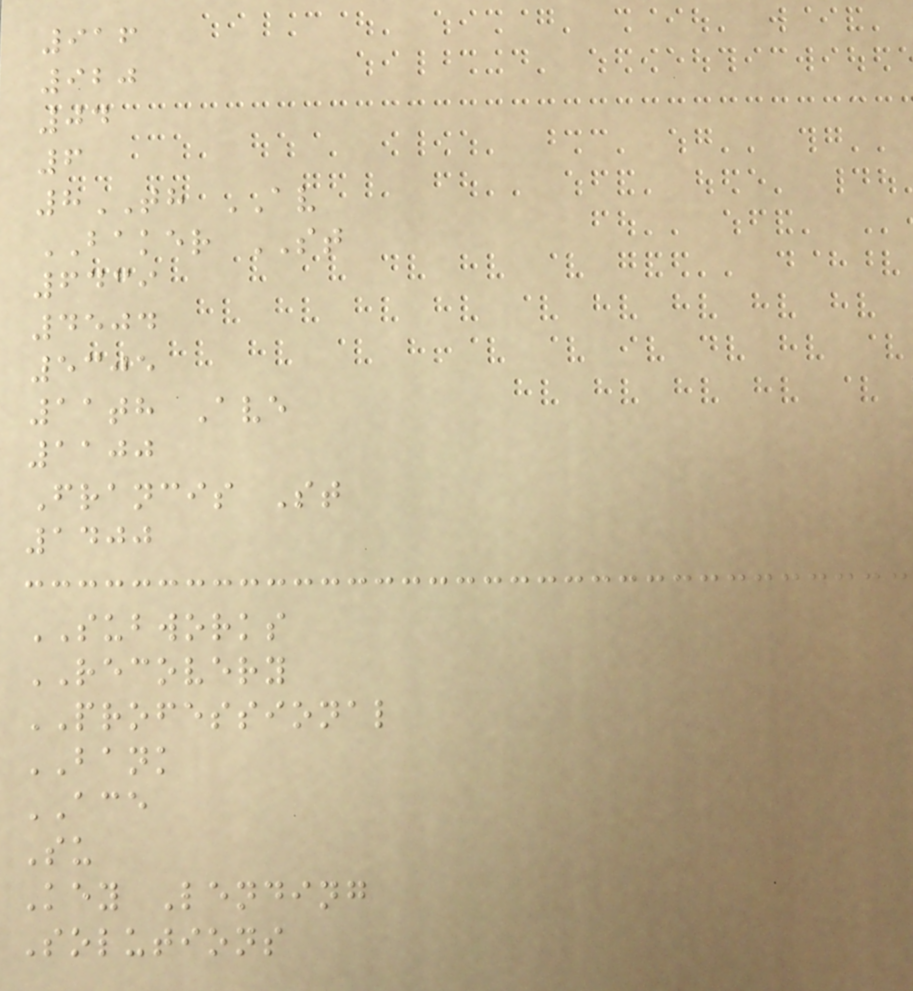916
920
04
6
8TH AV
BAKER ST
6439
4504
5305
11th Ave
1100
Francis St
1400
SUBWORKS
RECOVERY
PROFESSIONAL
BANK
ACE
Su
Key Lending
Solutions
